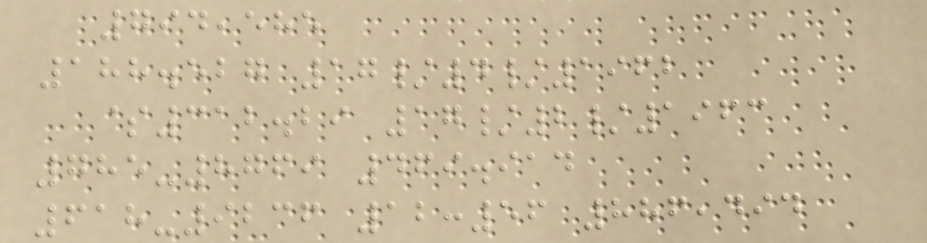794,585
188.527 17/4/1962
$312.29 17/2/1963
785-8769 469.914
618-9236 12:56 886,494
